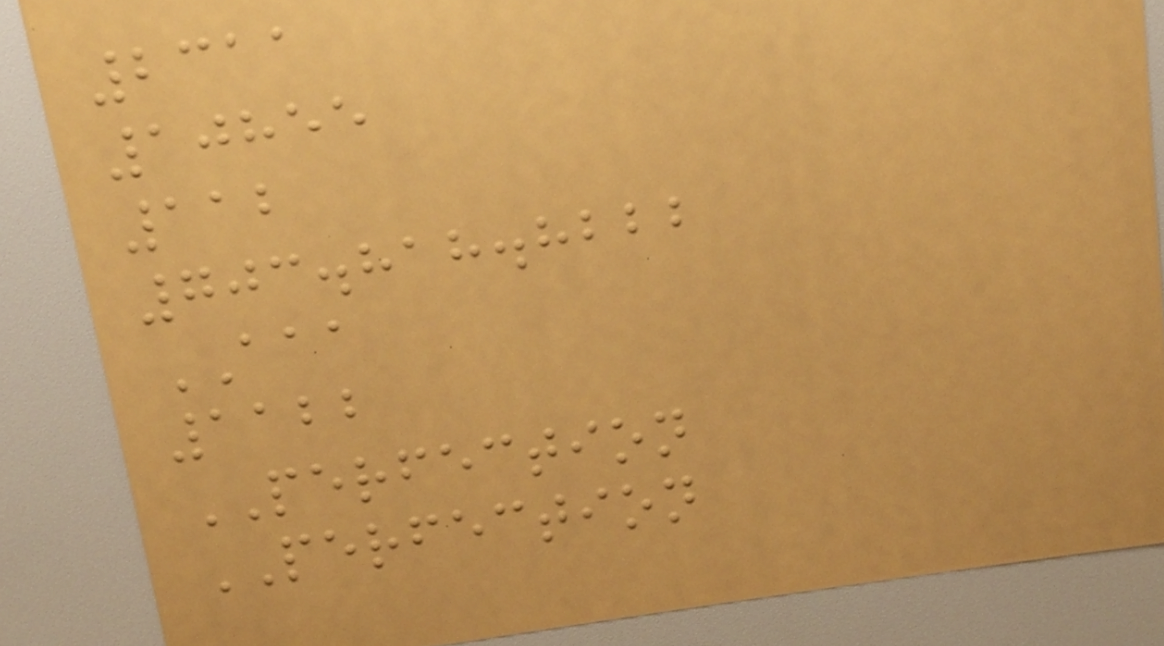2311
10855
112
703.818.8222
AAA
1122
PERFECTION
PERFECTION
